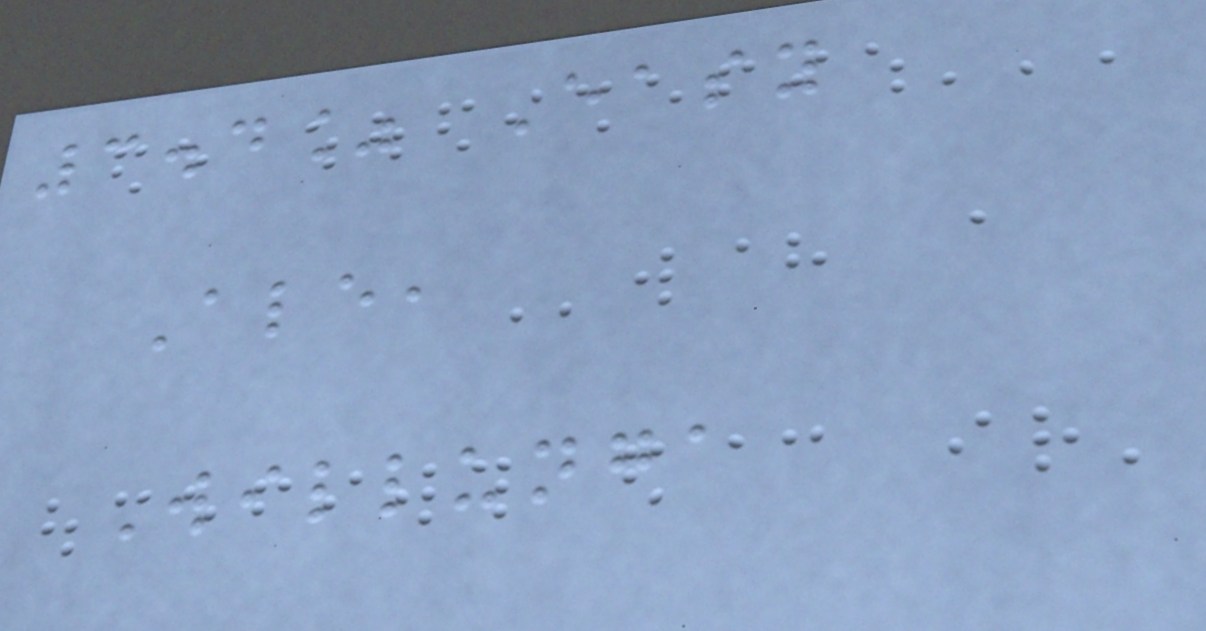3.4% Easy
Ale,
Willunga
